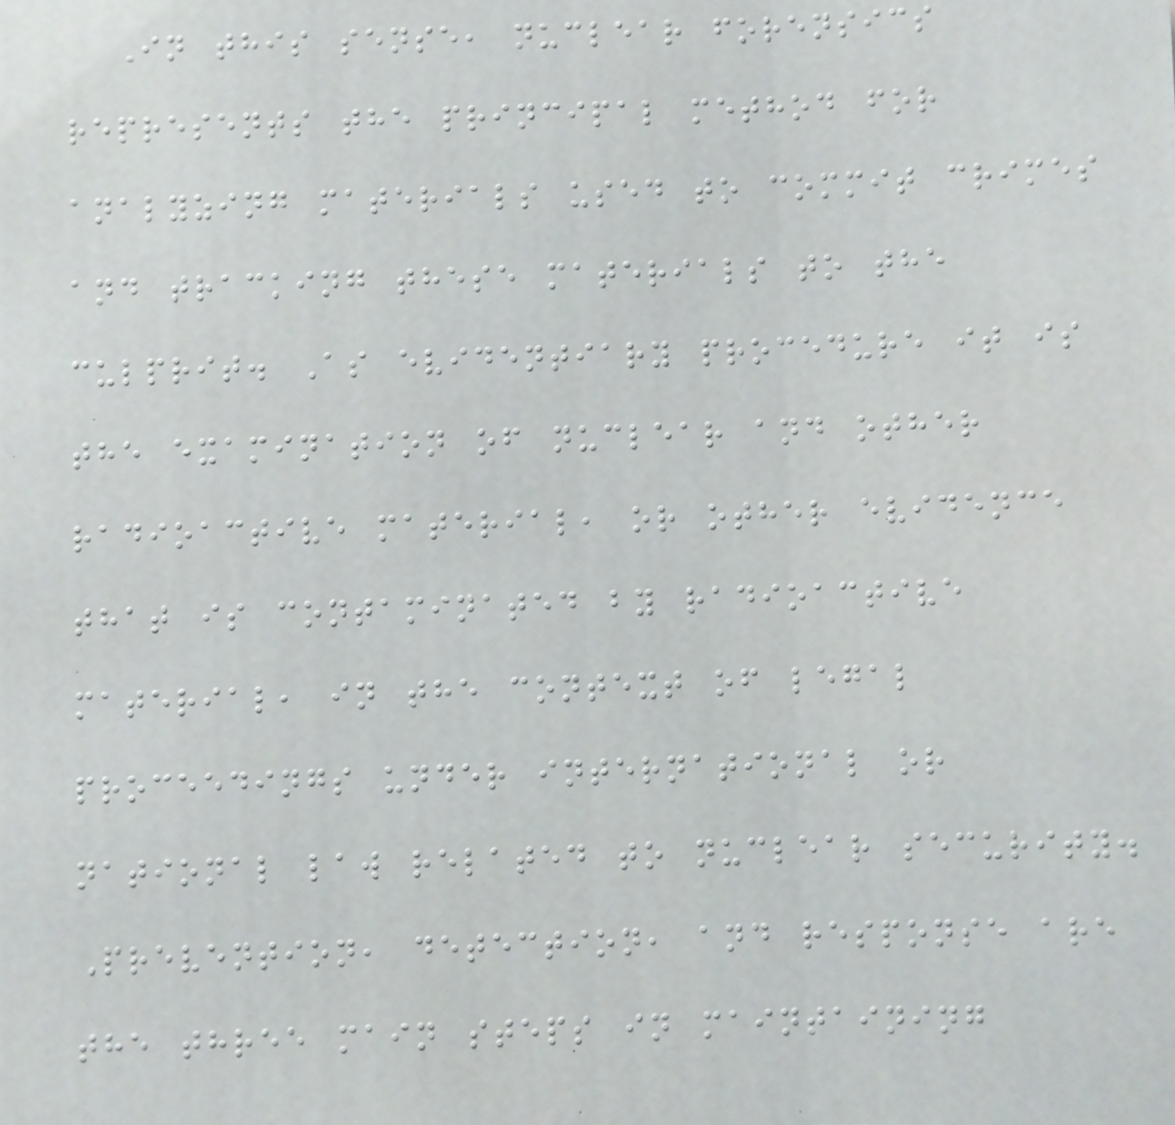In this sense, nuclear forensics
represents the principal method for
analyzing materials used to commit crimes
and tracking these materials to the
culprit. As evidentiary procedure it is
the examination of nuclear and other
radioactive material, or other evidence
that is contaminated by radioactive
material, in the context of legal
proceedings under international or
national law related to nuclear security.
Prevention, detection, and response are
the three main steps in maintaining
